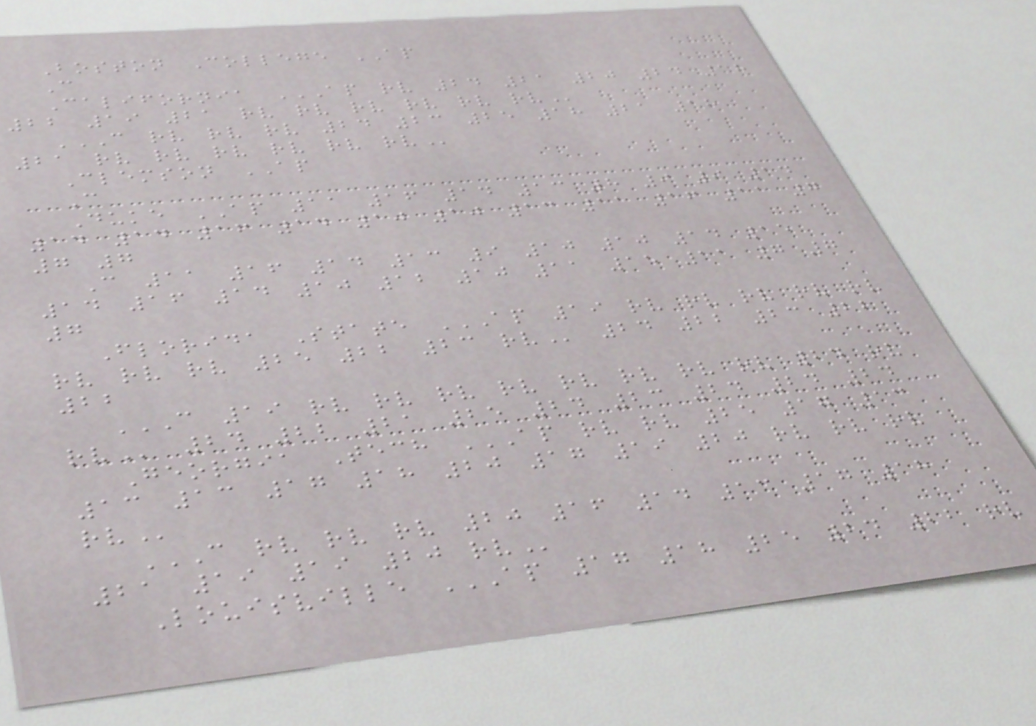Boston College AP
C
California AP RV 24 21 20 24 18
22 19 21 RV RV RV RV RV RV
C RV RV RV 24 23 25 18 21 18
21 RV RV RV RV RV RV
Clemson AP
C
Duke AP 11 16 14 13 8 9 9 14
14 14 16 14 10 10 13 11 16 11 7
7 7
C 11 16 14 13 9 10 10 14 15
14 16 14 10 12 10 11 15 11 7 7
7
Florida State AP 19 RV RV RV RV RV
RV RV RV 25 22 23 RV 24 22 23 22
22
C 19 RV RV RV RV RV RV RV RV 24 RV
RV 24 22 21 25 24 23 24 24 24
Georgia Tech AP RV RV 25 17 13
13 13 17 18 20 17 19 20 RV RV RV
RV
C RV RV RV 20 16 14 13 17 18
21 19 19 20 RV
Louisville AP 17 18 25 24 22 RV
